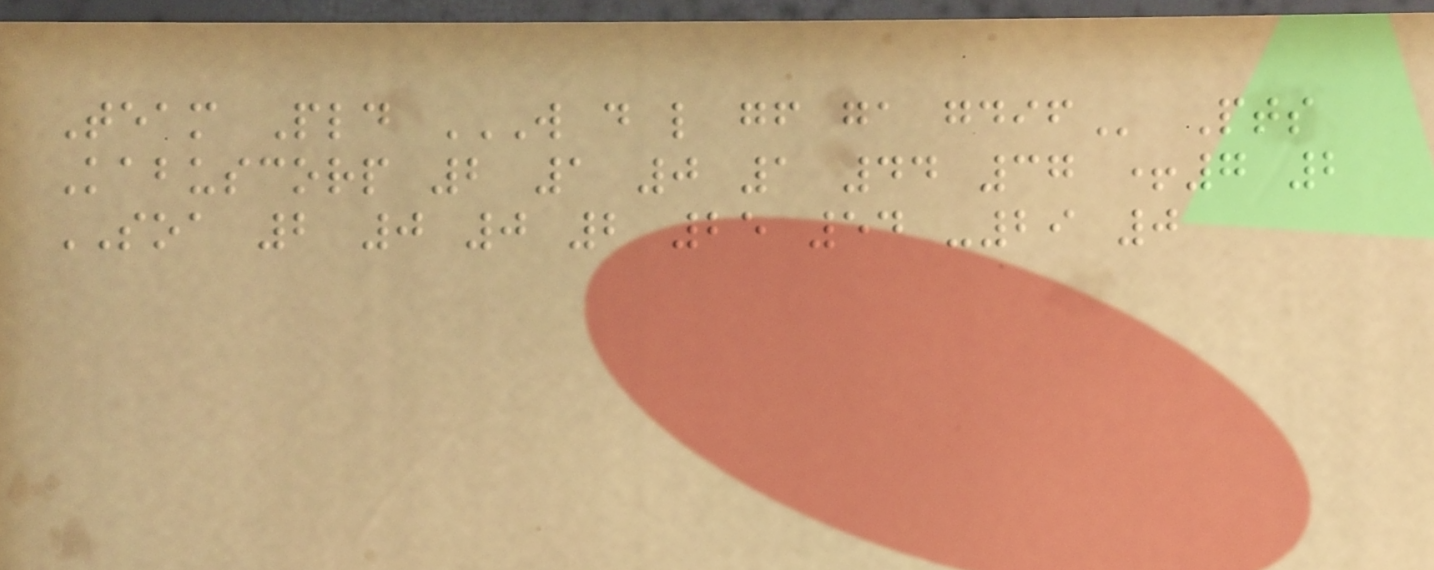Team Pld W D L GF GA GDIF Pts
Kabuscorp 2 1 0 1 44 37 +7 2
SOA 2 0 0 2 25 54 -29 0
